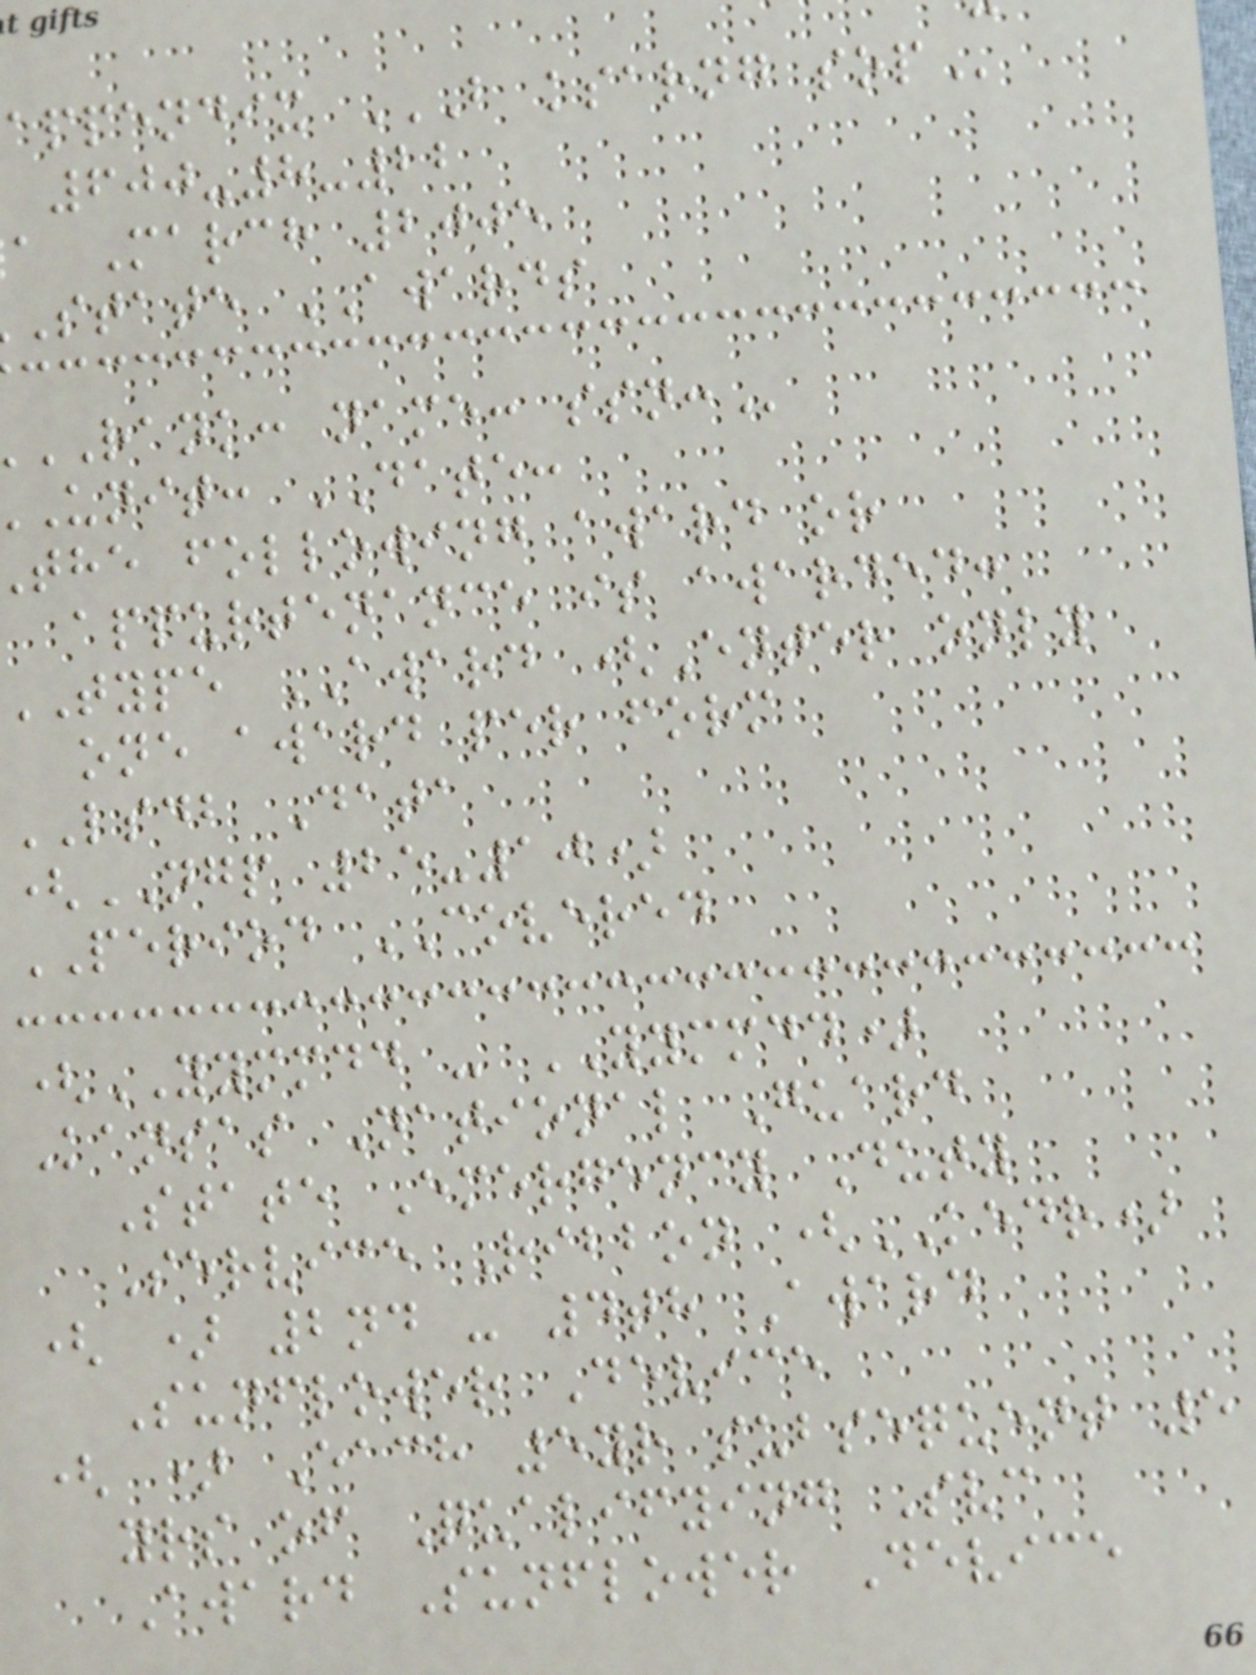appendix B KSARNG SOP
600-8-22
a March 2005
state AWARDS
RANK: name:
unit: DATE:
the following award or
appurtenance is awarded:
type AWARD (Enter only
one award per form
LSDB Data
(NGP 25-10)
PERIOD COVERED
(YYMMDD - YYMMDD)
Kansas National Guard
State Emergency Duty
Service Ribbon (KEDR)
( ) 2nd - 4th Award
Sunflower Device
( ) Each 5yr subsequent 5
yrs of Qualifying Svc
Award Sunflower Device
